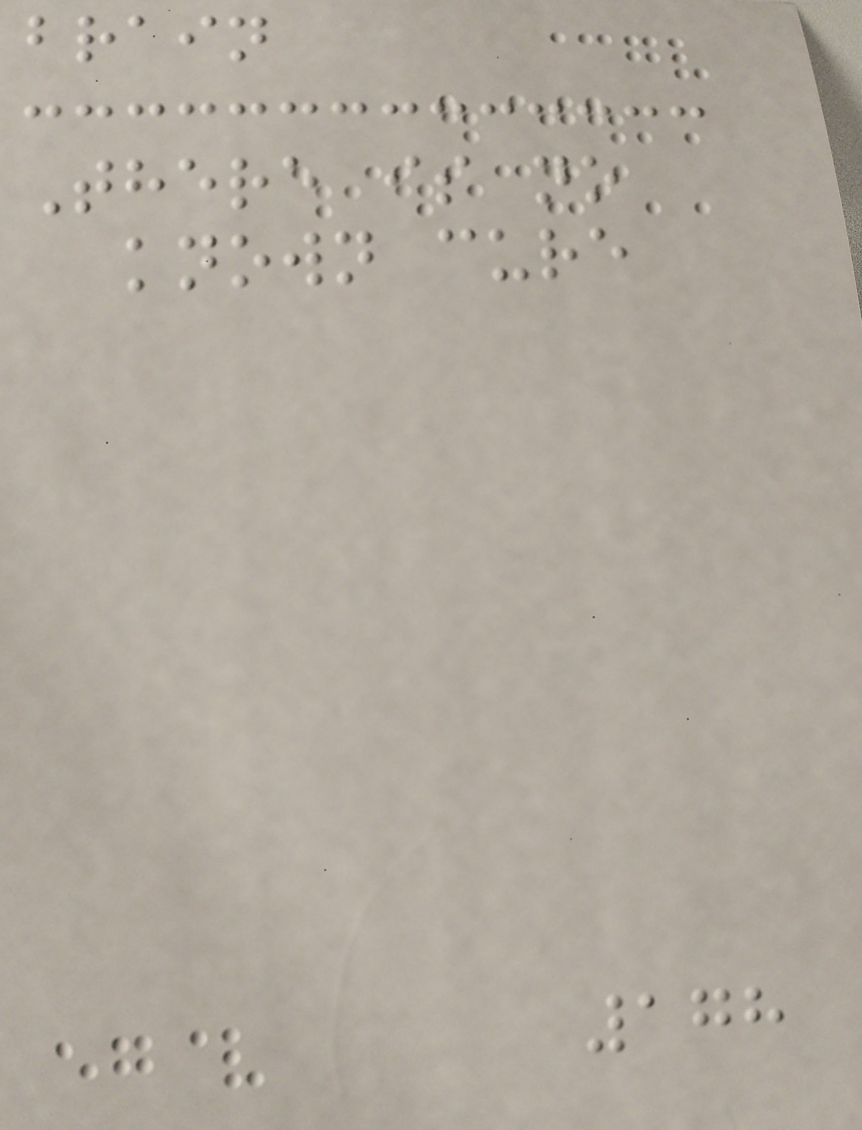brain
There is no
known cure
178
